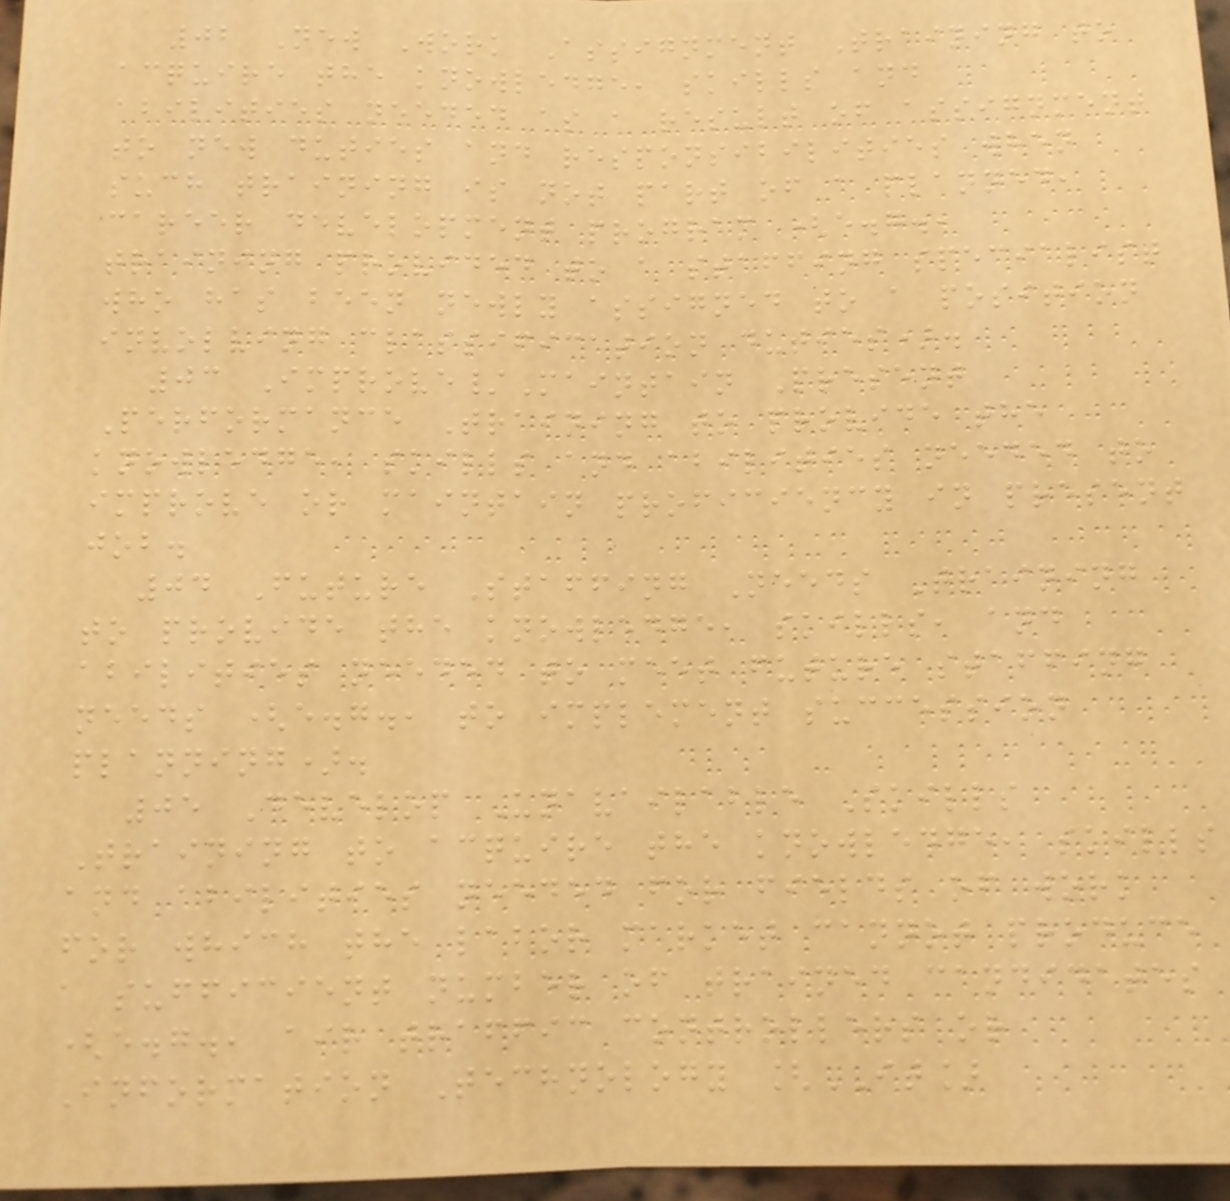02 New Work Assignment Training to
acquire the knowledge, skills and
abilities needed as a result of assignment
to new duties and responsibilities when
such training is not part of a planned,
career development program (e.g.,
training provided to a staffing specialist
who has been newly assigned to a position
involving classification duties).
03 Improve/Maintain Present
Performance Training to provide the
knowledge, skills and abilities needed to
improve or maintain proficiency in present
job.
04 Future Staffing Needs Training
to provide the knowledge, skills, and
abilities needed to meet future staffing
needs (e.g., to implement succession
planning).
05 Develop Unavailable Skills
Training to acquire the knowledge, skills
and abilities needed for fields of work
for which the labor market cannot produce
a sufficient number of trained candidates
(e.g., air traffic controllers or
Information Technology [IT]
